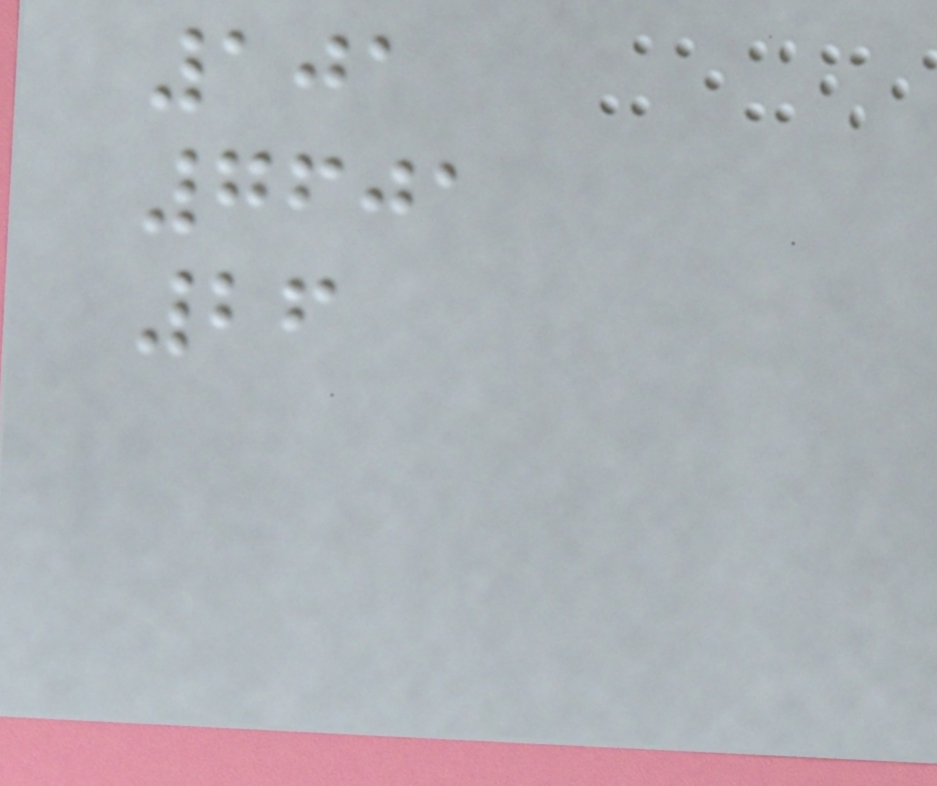101
7601
26
